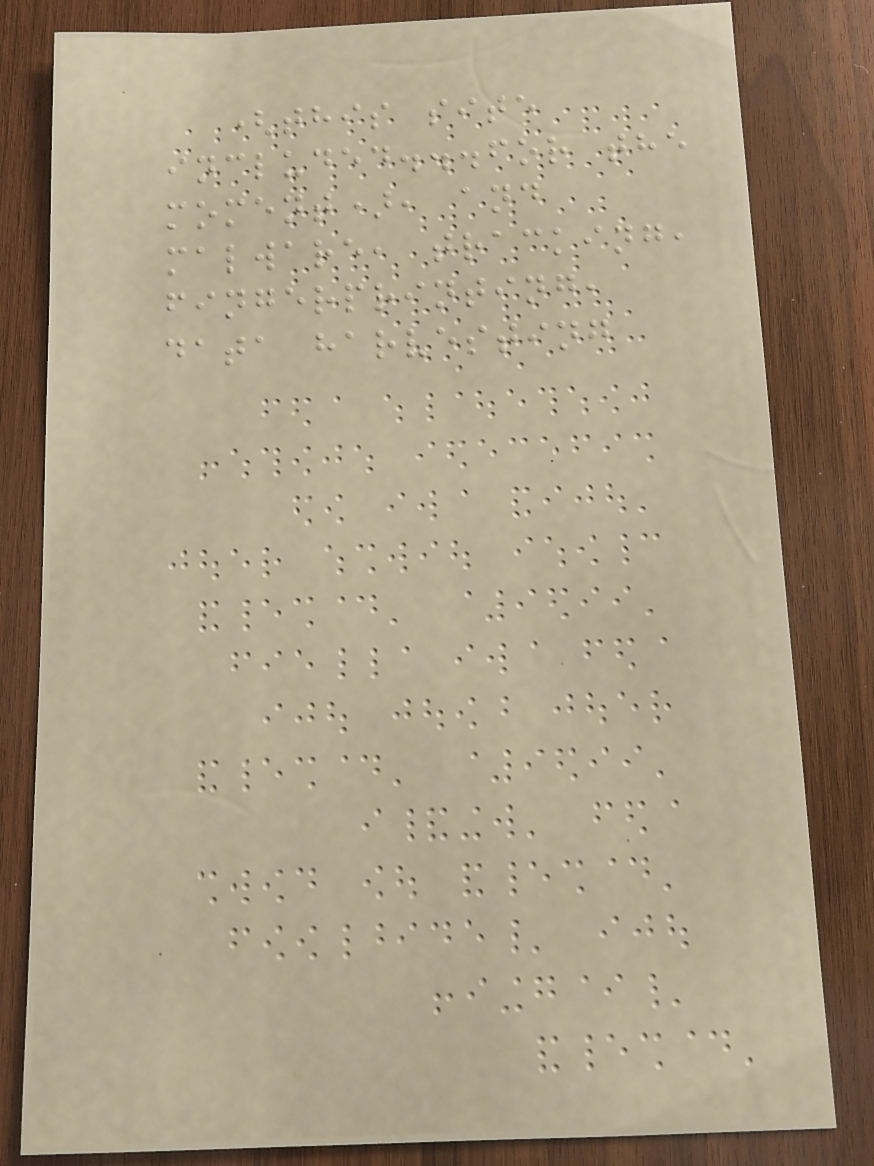(this site
included...for the
moment), and
malware, tracking,
fingerprinting,
data harvesting
